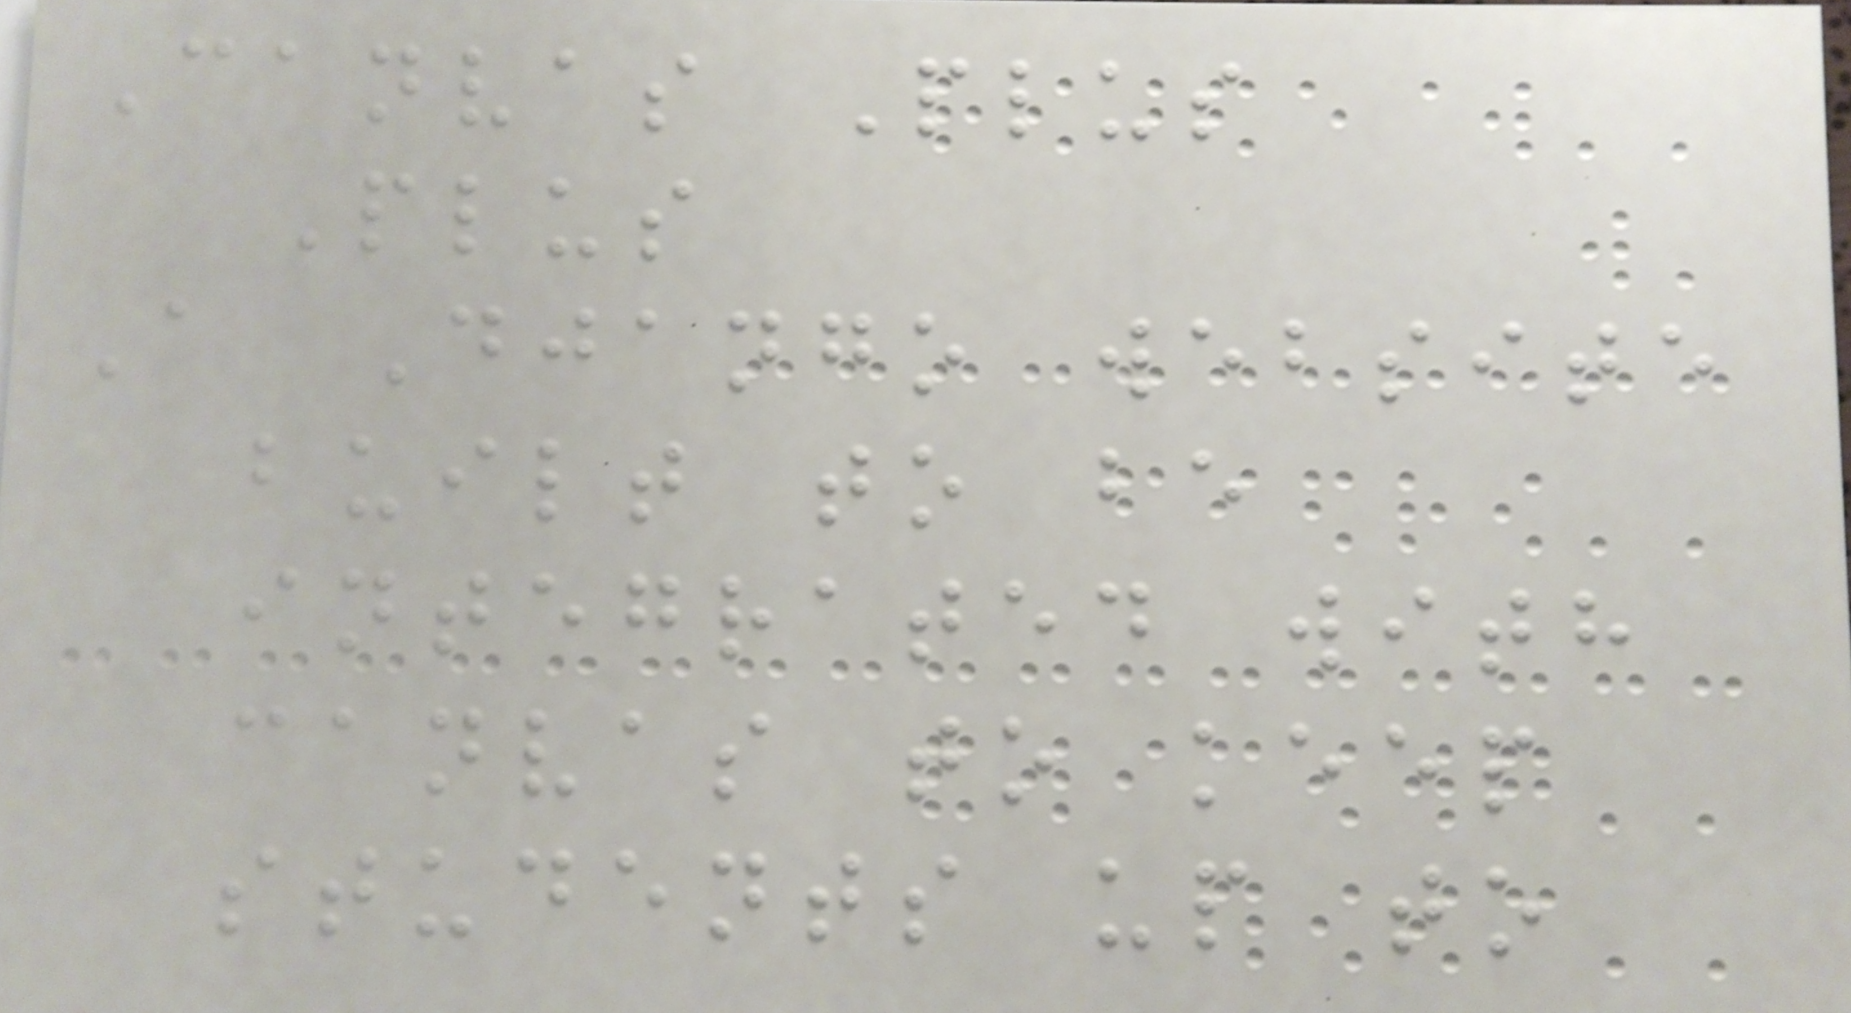Canvas Plus
Plus
A Django website
built to be
integrated with
canvas to keep
students up to
